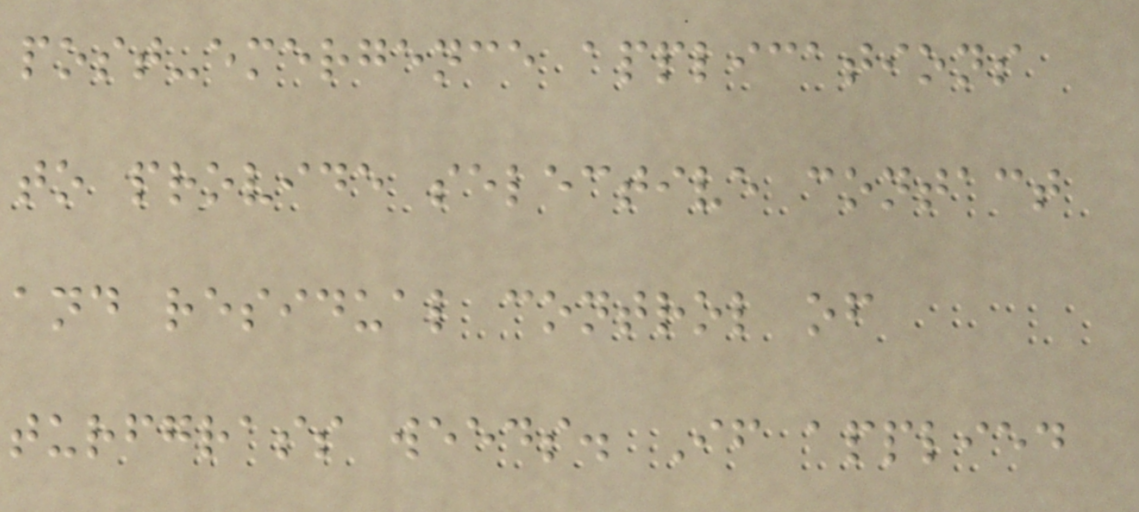post-emergence applications
to provide selective contact
and residual control of
turfgrass weeds. If applied
